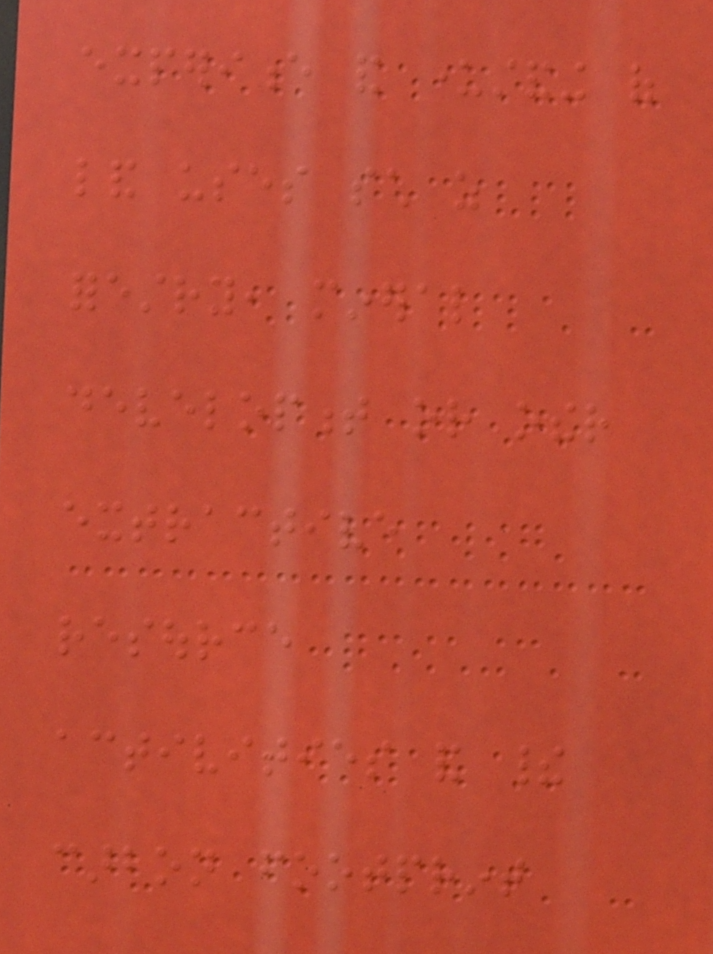experience and understanding of
land uses such as
forestry, mineral
development or other
extractive
resource
activities and their
carbon footprint
